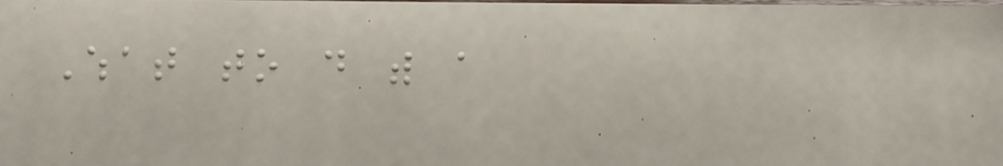What to do with a
